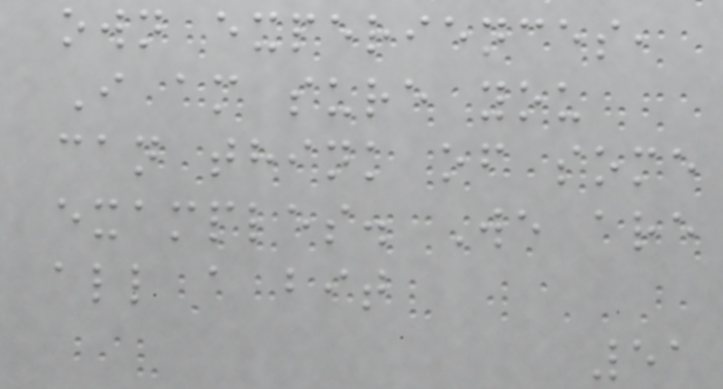own experiences,
I am sure you
can think of some
examples. We are
all a bit
51
